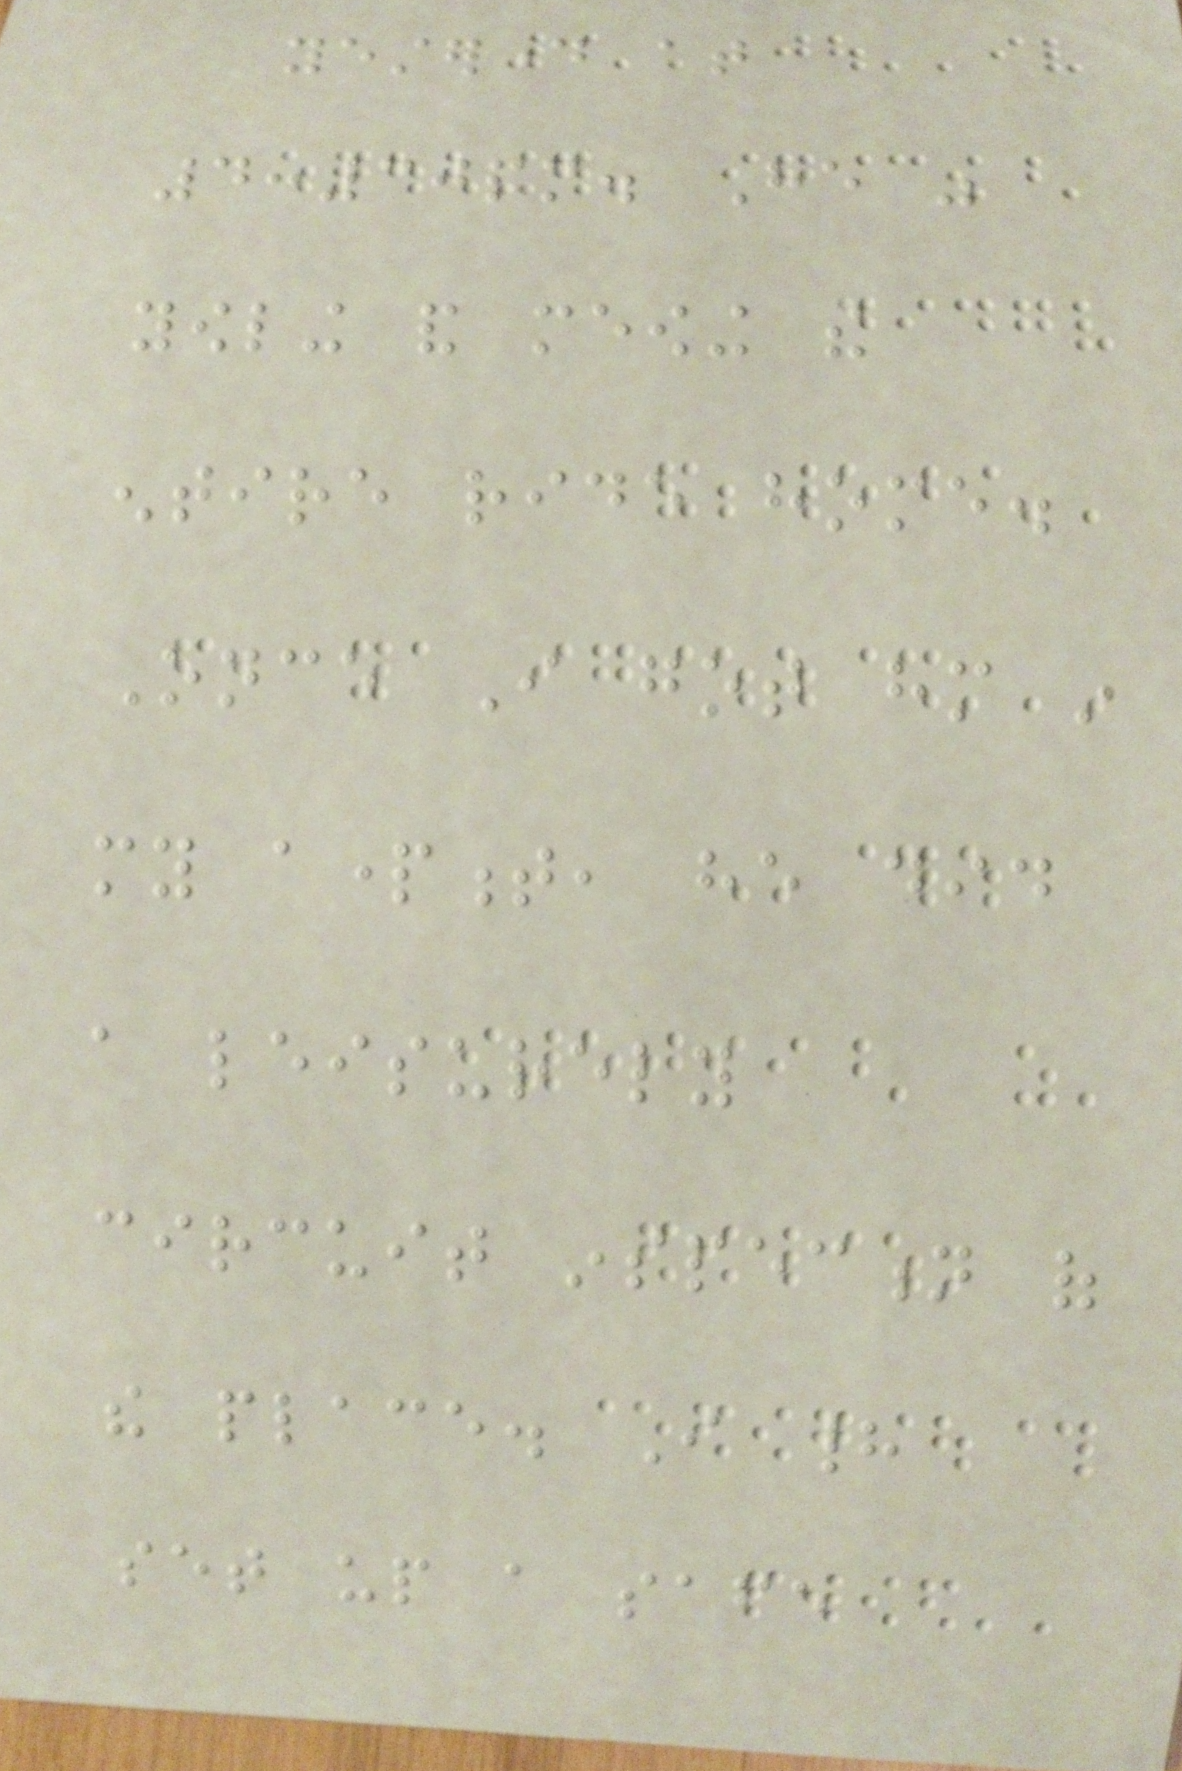yesterday at
4:30pm. He was
yowling and meowing the
entire ride home.
Once I got him in
my apartment, he did
a leisurely
circuit inspection of
the place. I had
set up a safe
